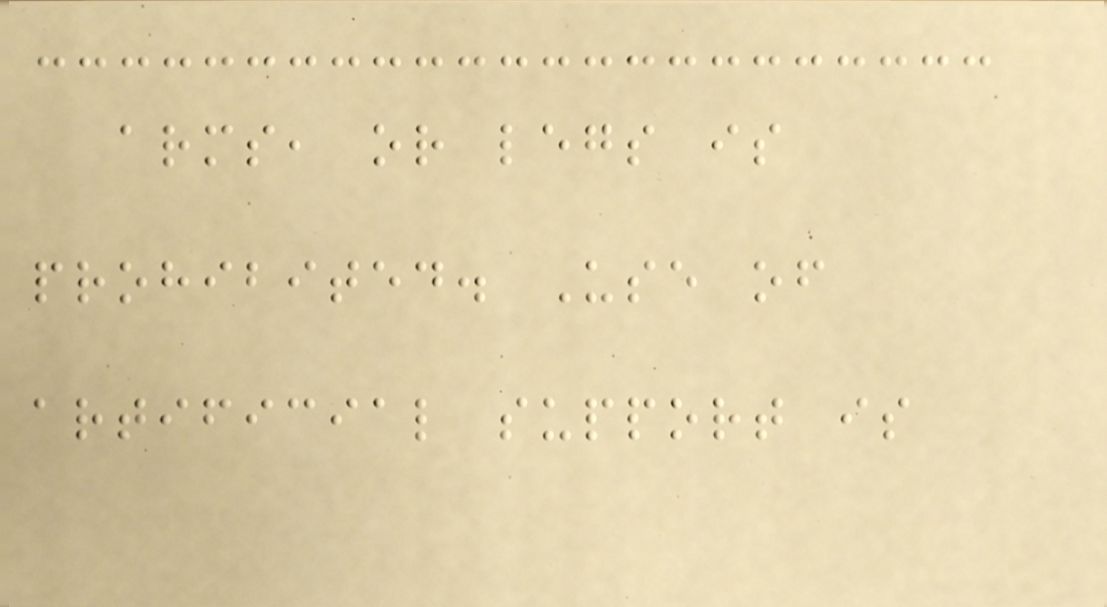arms, or legs is
prohibited. Use of
artificial support is
